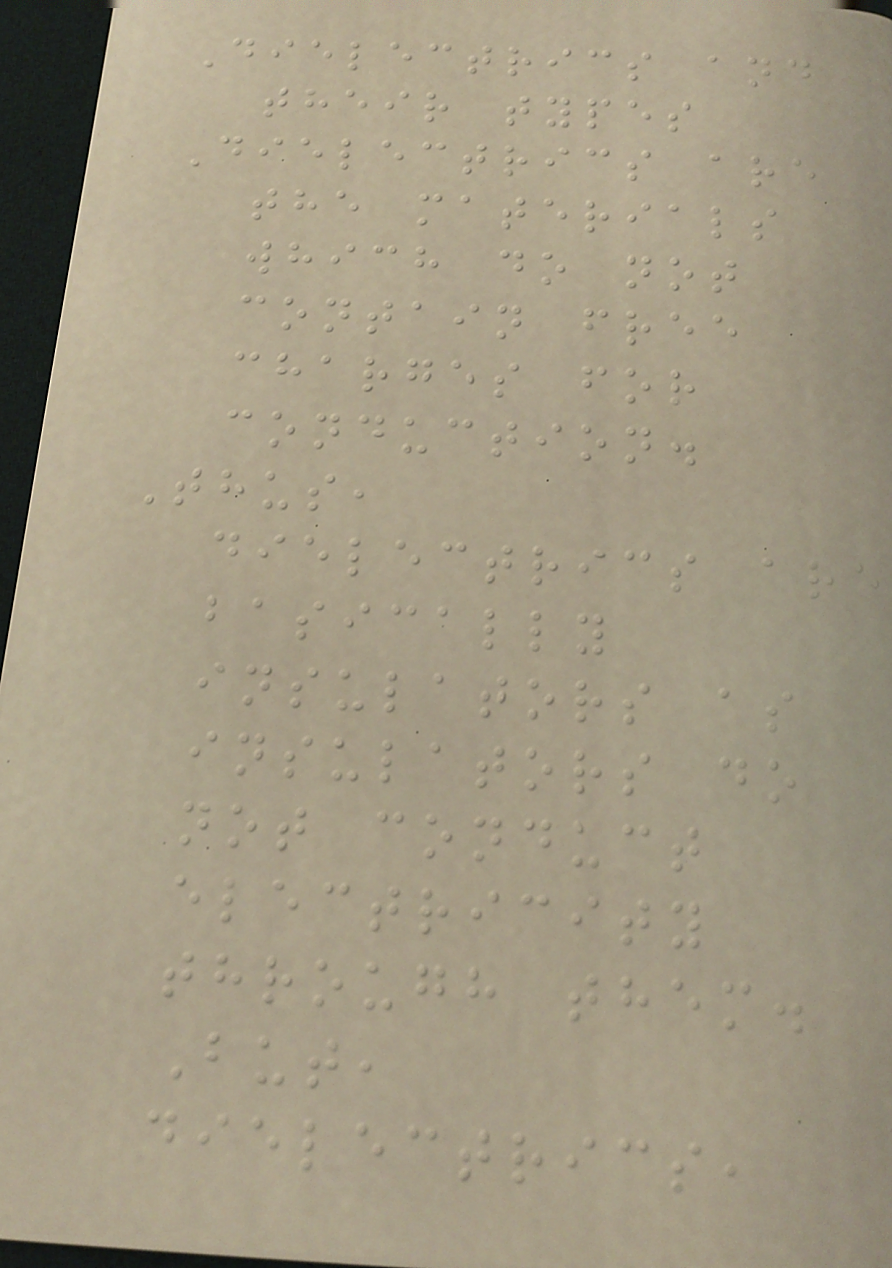Dielectrics and
their types
Dielectrics are
the materials
which do not
contain free
charges for
conduction.
Thus,
dielectrics are
basically
insulators as
insulators do
not conduct
electricity
through them.
But,
dielectrics,
